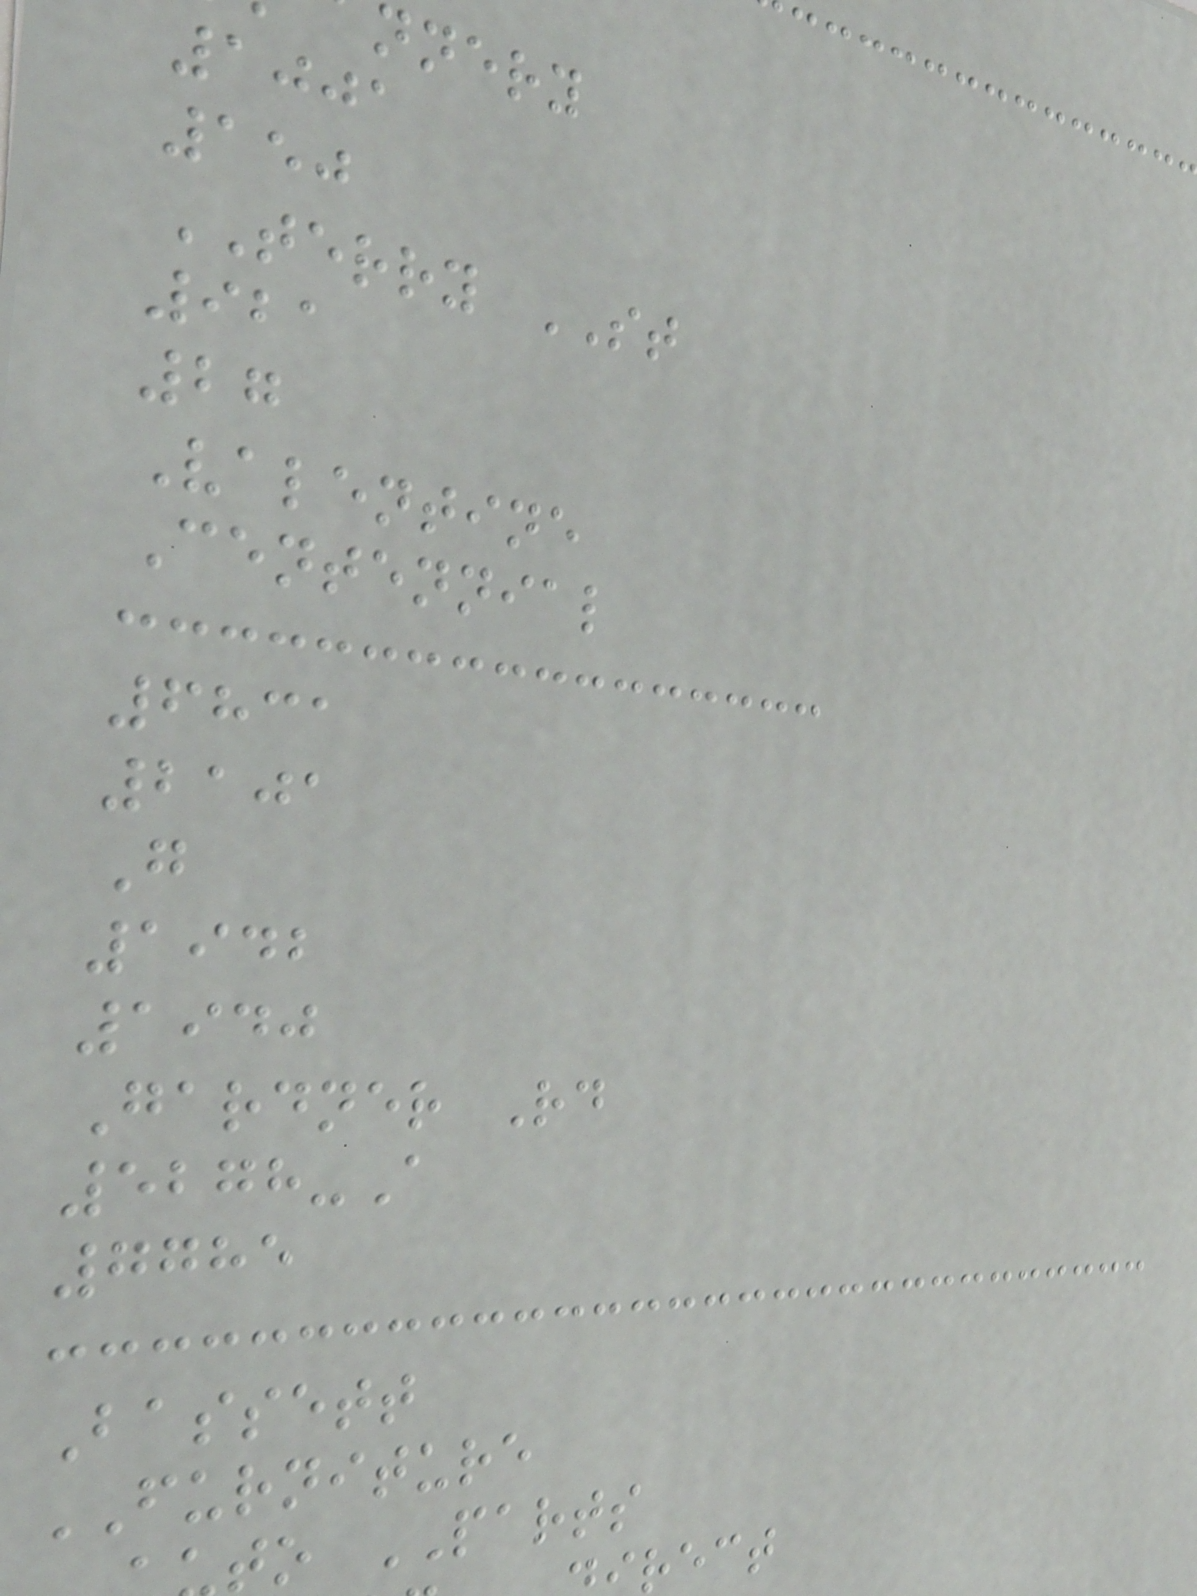nnery
1001
150
TERRY ST
921
27
Valentine
Centennial
6831
2101
G
1942
1940
Gardner Rd
5278-A
7785
Bassett
FURNITURE
to PARTS
